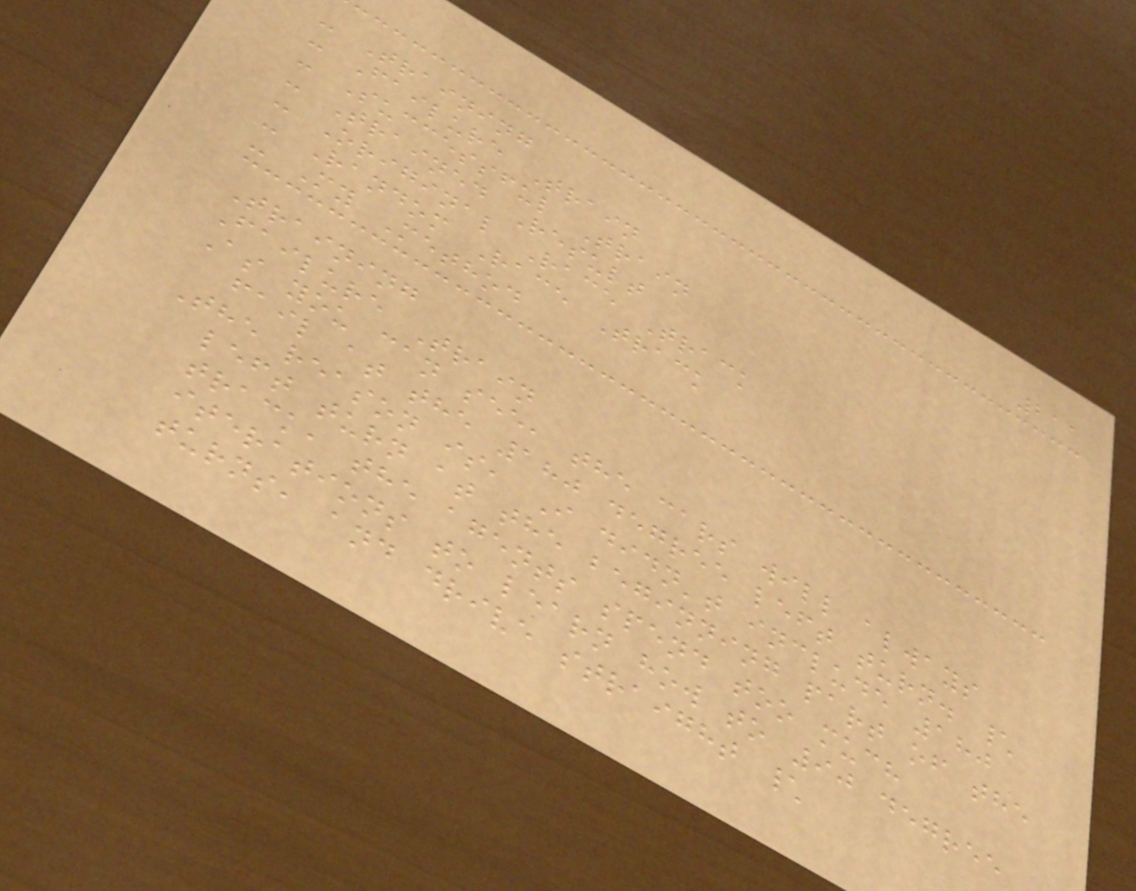211
- Training
- Failure Train
- Successful Train
- Trained Result
- Original Race Track
- Random Race Track
- My Method
Training
Failure Train
As you can see, the cars will always
fail at the 180 degree left turn. \
The reason is, I didn't include 180
left turn at the beginning part of the
track, the agents spend too much
iterations to learn how to 90 degree
turns, and drive straight \
